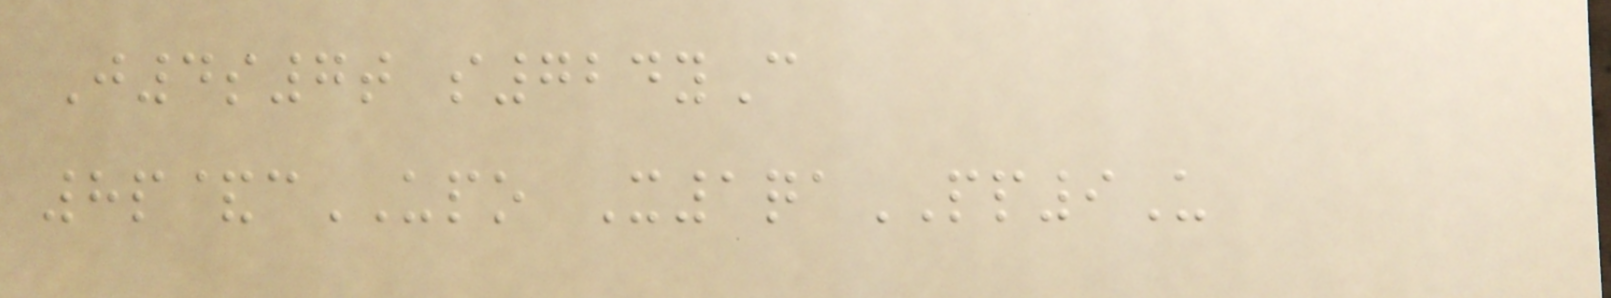J4s7t s724yC
8p&cUPO X1qaPP9U
